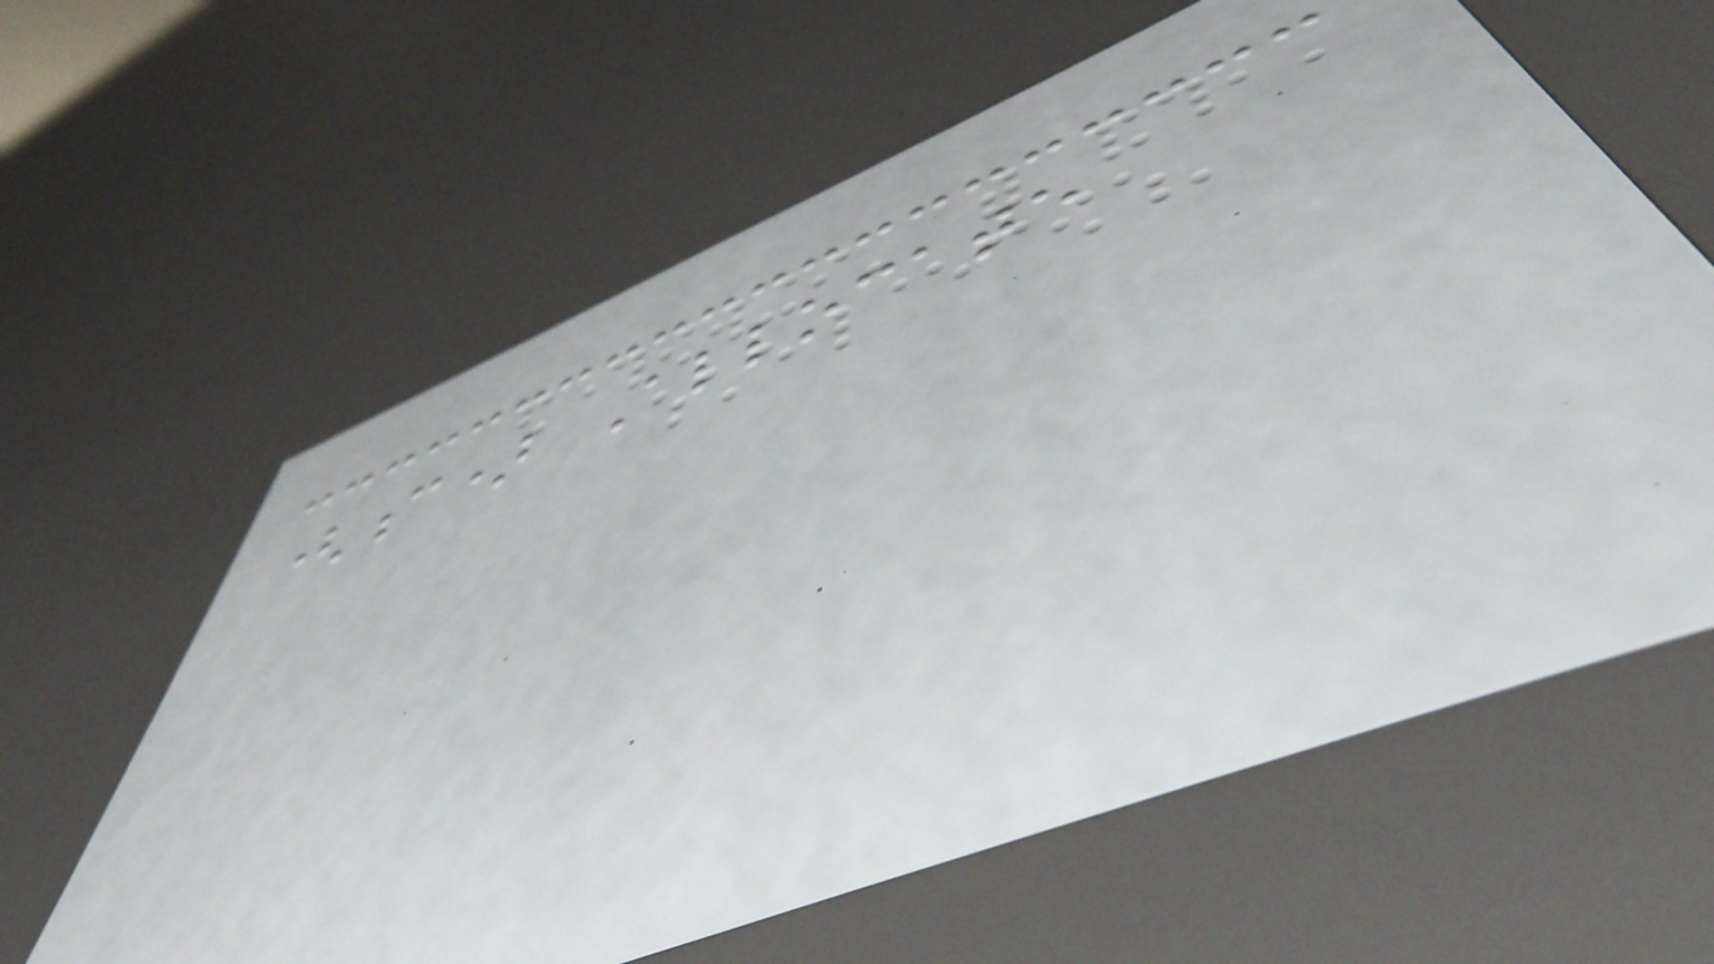(c) Allocate
